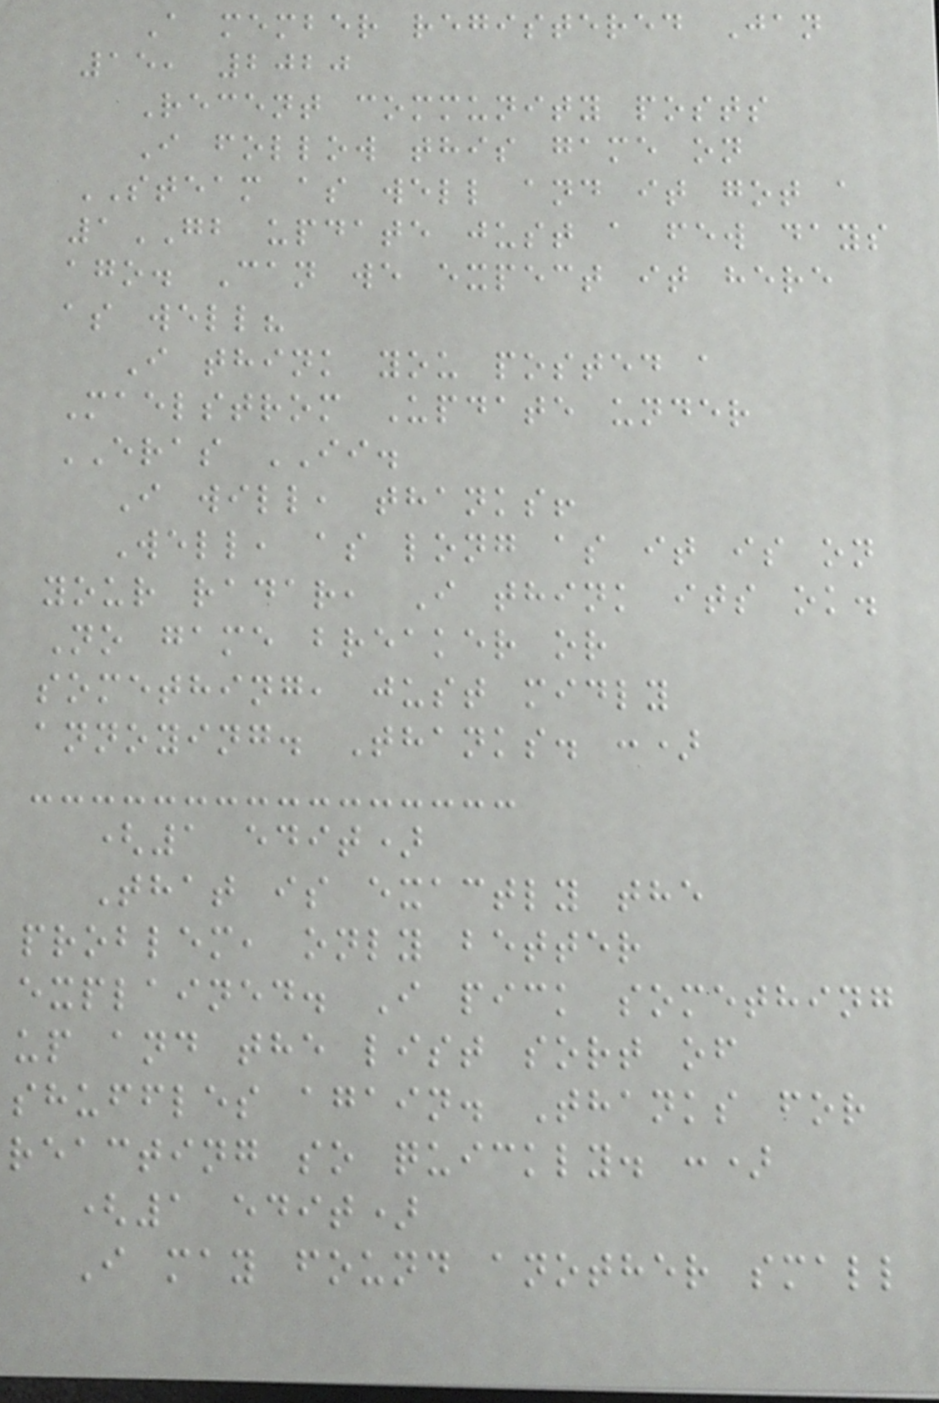A member registered Jan
15, 2020
Recent community posts
I follow this game on
STEAM as well and it got a
1GB update just a few days
ago. Can we expect it here
as well?
I think you posted a
Maelstrom Update under
ERAS II.
I will, thanks!
Well, as long as it is on
your radar, I think its ok.
No game breaker or
something, just midly
annoying. Thanks. :)
(1 edit)
That is exactly the
problem, only better
explained. I pick something
up and the list sort of
shuffles again. Thanks for
reacting so quickly. :)
(1 edit)
I may found another small
